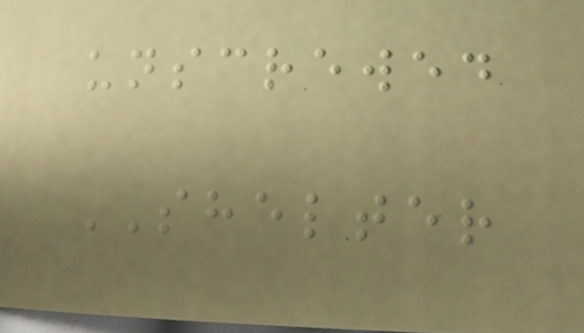unscrewed
SHELTER
